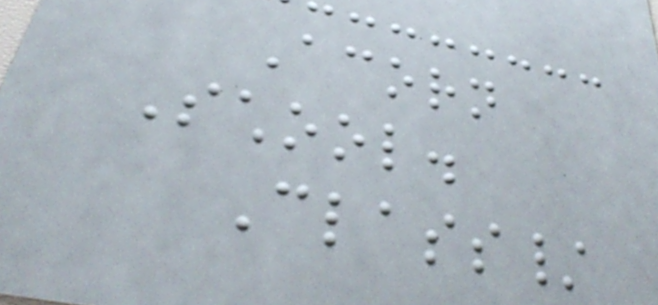Acorn
School.
Class/
